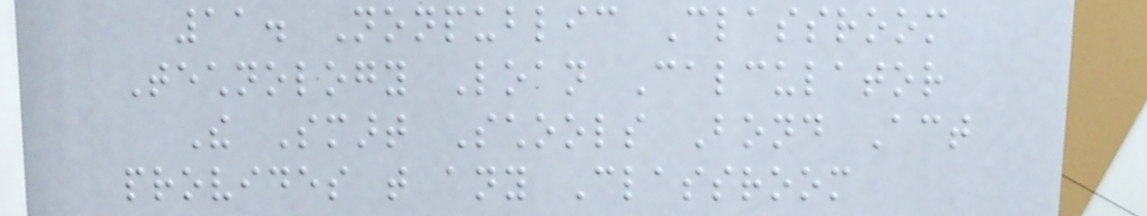11. Nonpublic Classroom
Technology Loan Calculator
The Smart Schools Bond Act
provides that any Classroom
